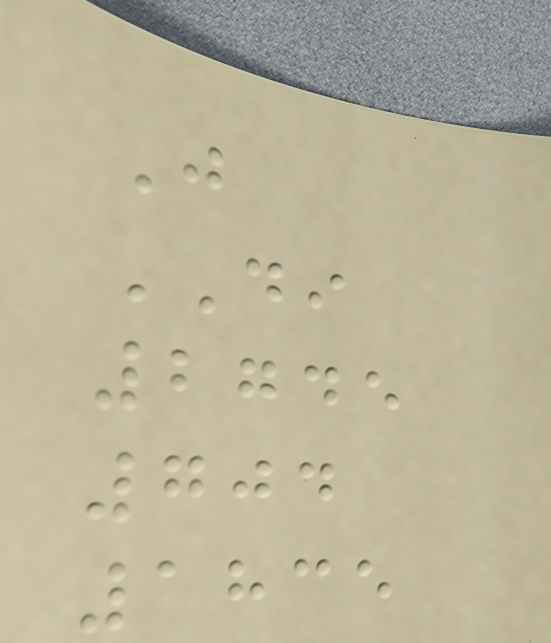J
DI
2745
704
1835
